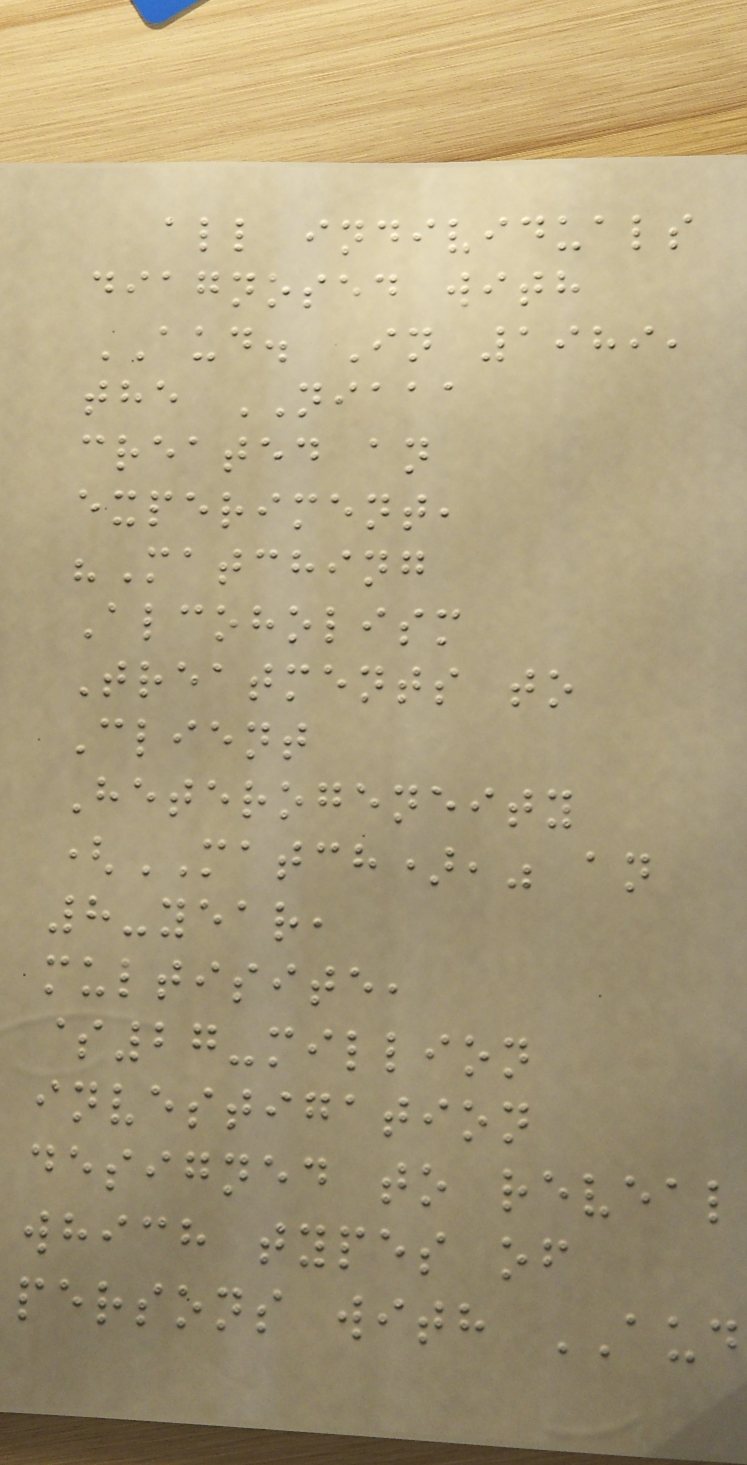all individuals
diagnosed with
AUD. In 1989,
the NIAAA
created an
experiment,
"Matching
Alcoholism
Treatments to
Client
Heterogeneity
(MATCH)," an
8-year,
multisite,
$27-million
investigation
designed to reveal
which types of
persons with AUD
